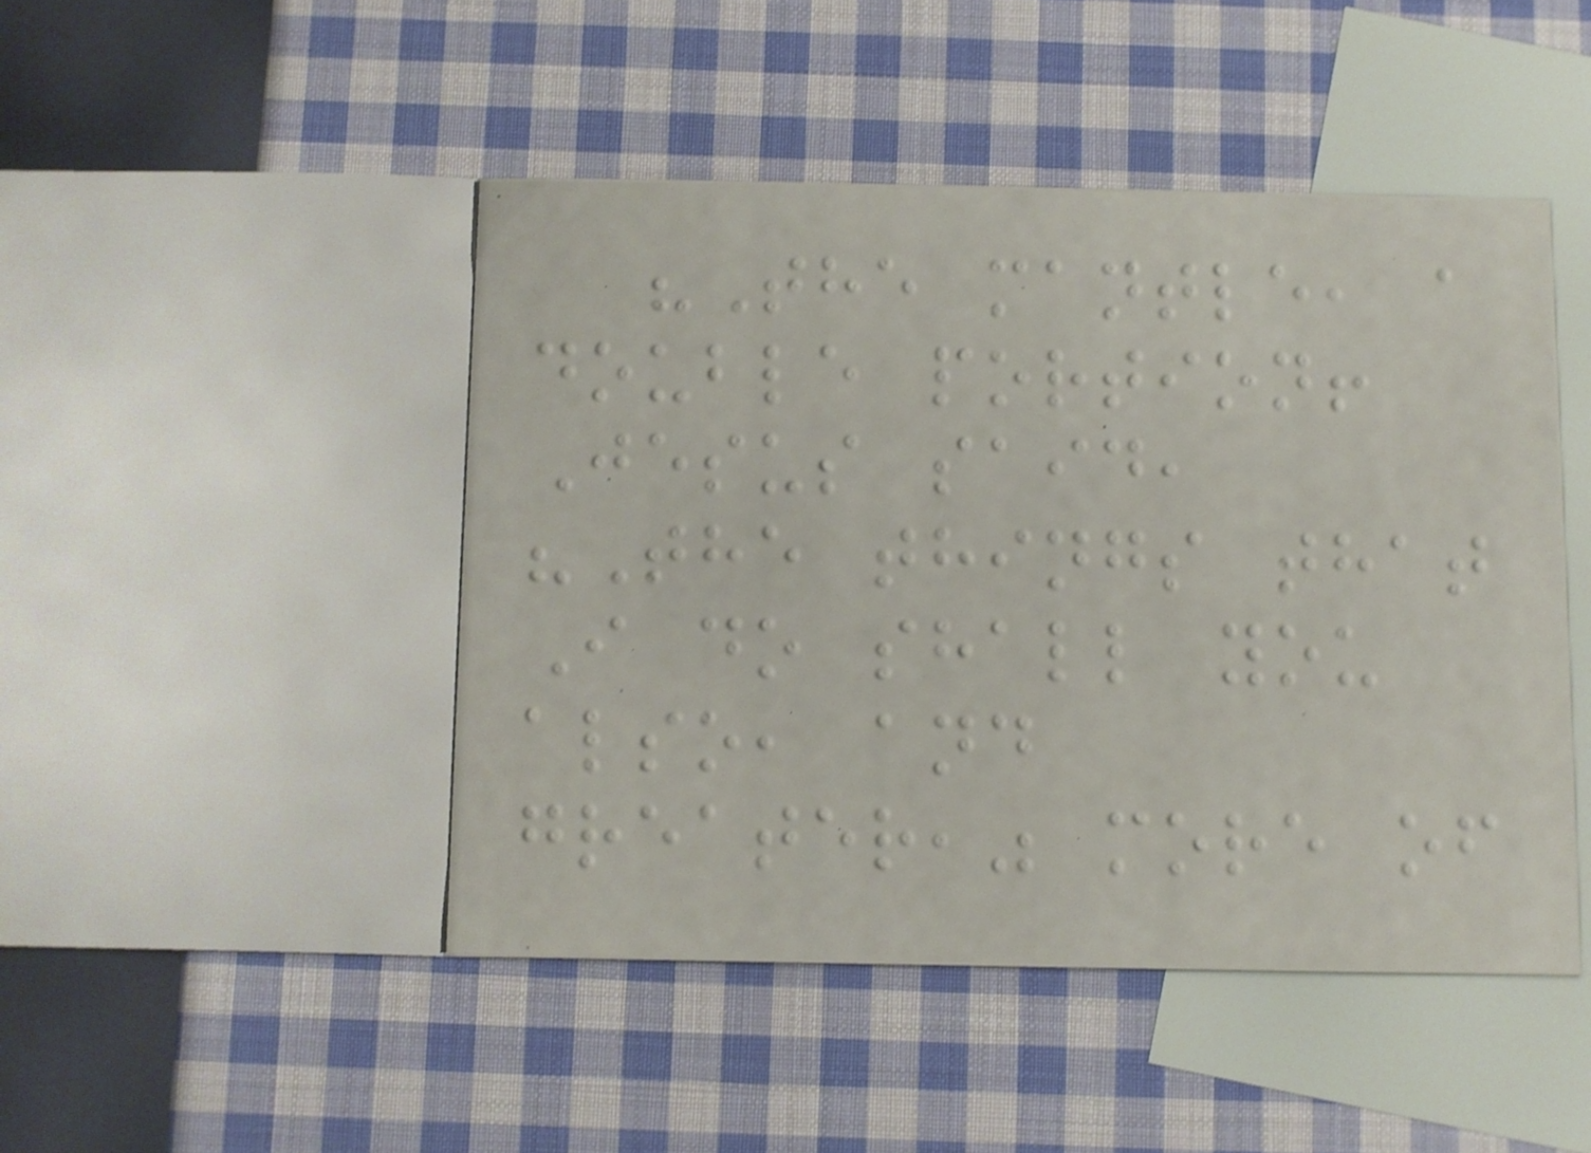"The mantle, a
double portion!
Jesus said,
"The things that
I do shall you
also, and
greater," more of
